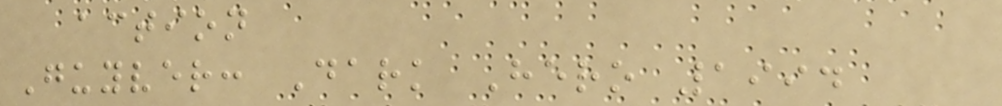action
Guyver: Dark Hero 1994
